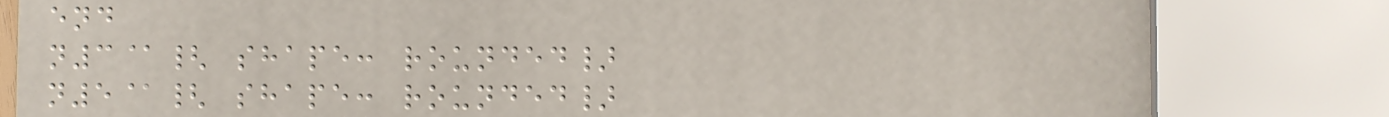end
n3@{ shape: rounded}
n5@{ shape: rounded}
